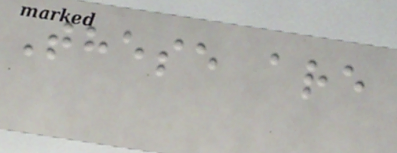These are
